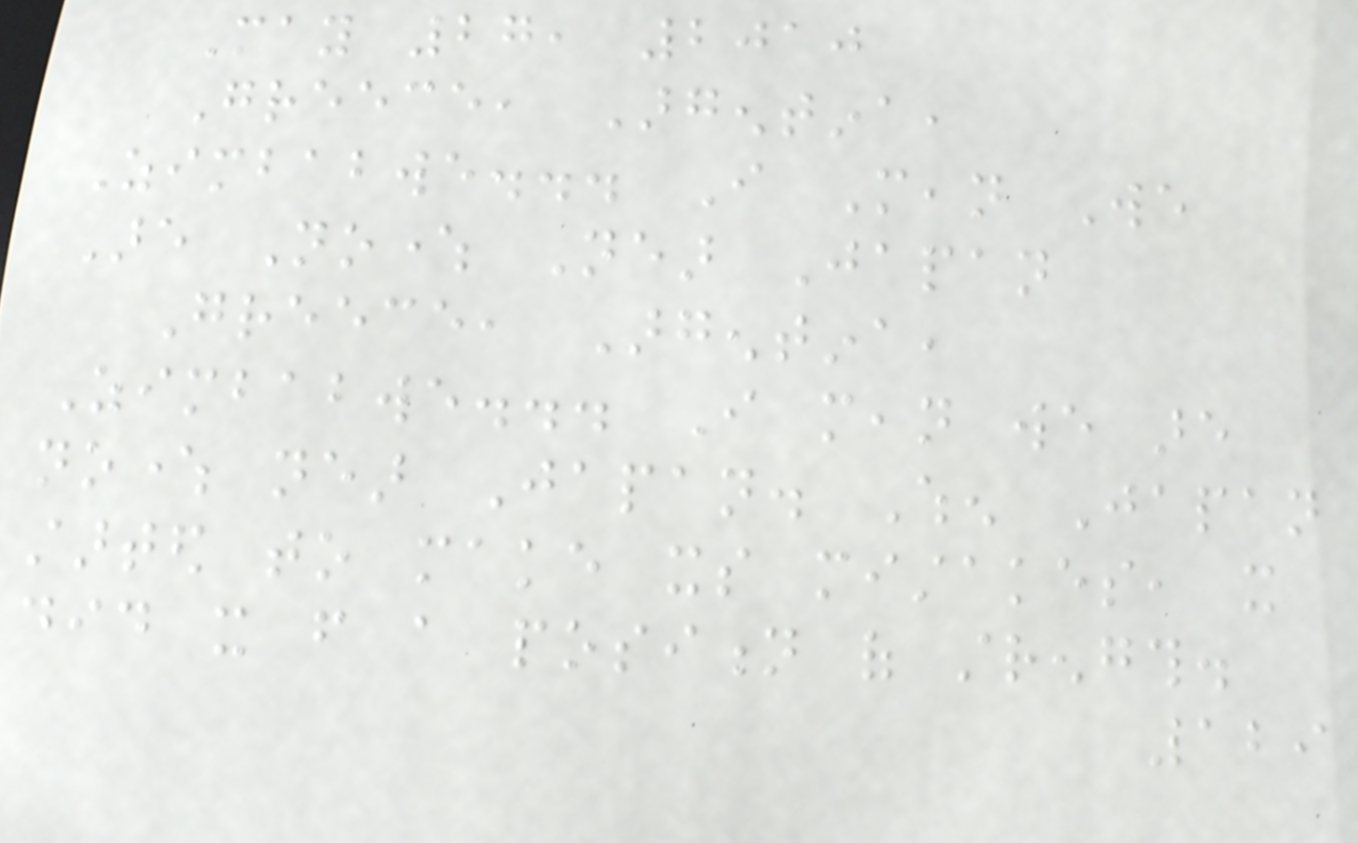May 27, 2010
Greece, Argentina,
Zimbabwe... I Mean We
Are Nowhere Near Japan
Greece, Argentina,
Zimbabwe... I mean we are
nowhere near Japan. When Japan
started to make its mistakes, it
did it from a position of strength.
129
